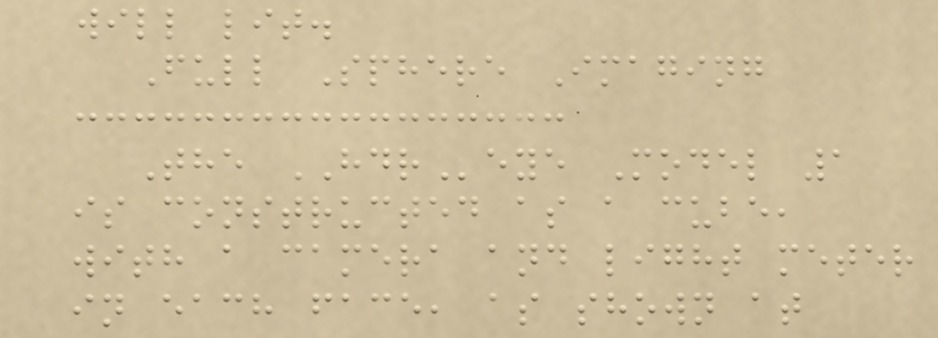will lit.
Full Sphere Imaging
The HDReye Model 1
is constructed as a cube,
with a camera and light meter
in each face, as shown at
